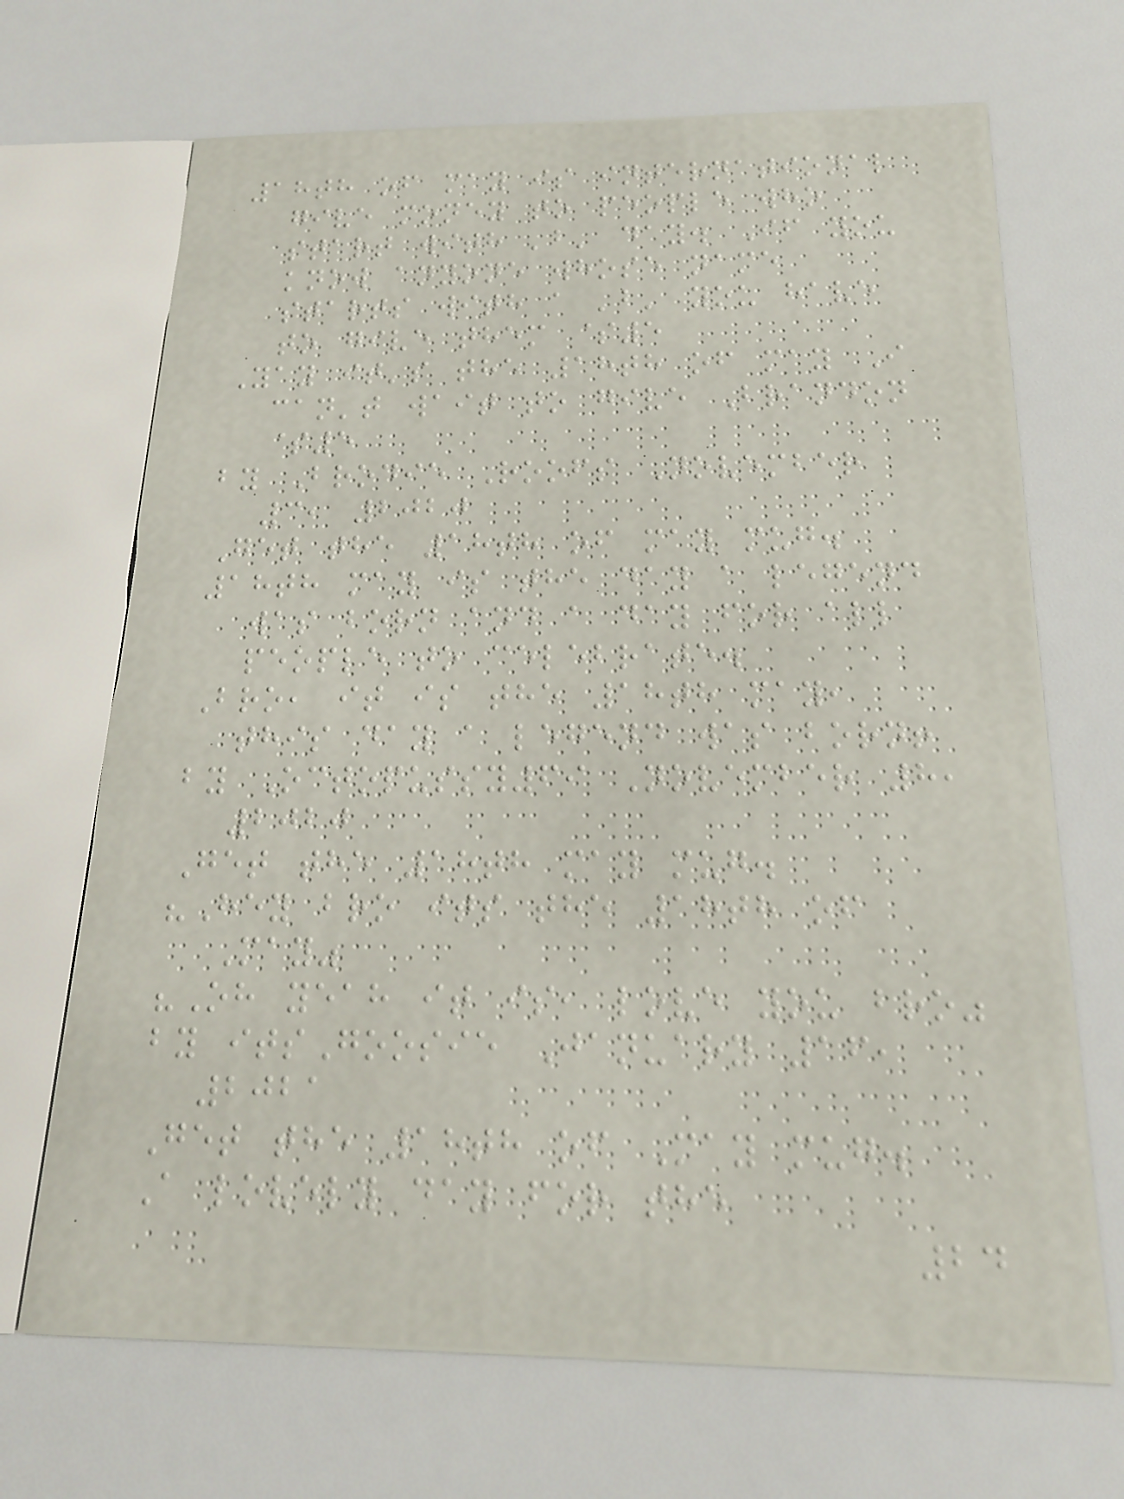18th of may is international
give money to people who
start with 'b' day. If you
know anyone whose name
starts with a 'b' you have
to give them $5
Yay it's the 18th of may I
can't wait to give Brandon
$5
by Brodie Roofs November
3, 2020
Get the 18th of may mug.
18th may is the day a legend
was born and a day for all
people to celebrate.
Bro, it is the 18th may,
this day a legend was born!
by Octopussy69 November 8,
2020
Get the 18th may mug.
"Hey bro its the 18th of
May"
"Oh yeah it is, love you bro"
by itsGoosie January 16,
2021
Get the 18th of May mug.
A lovely day for the
24
